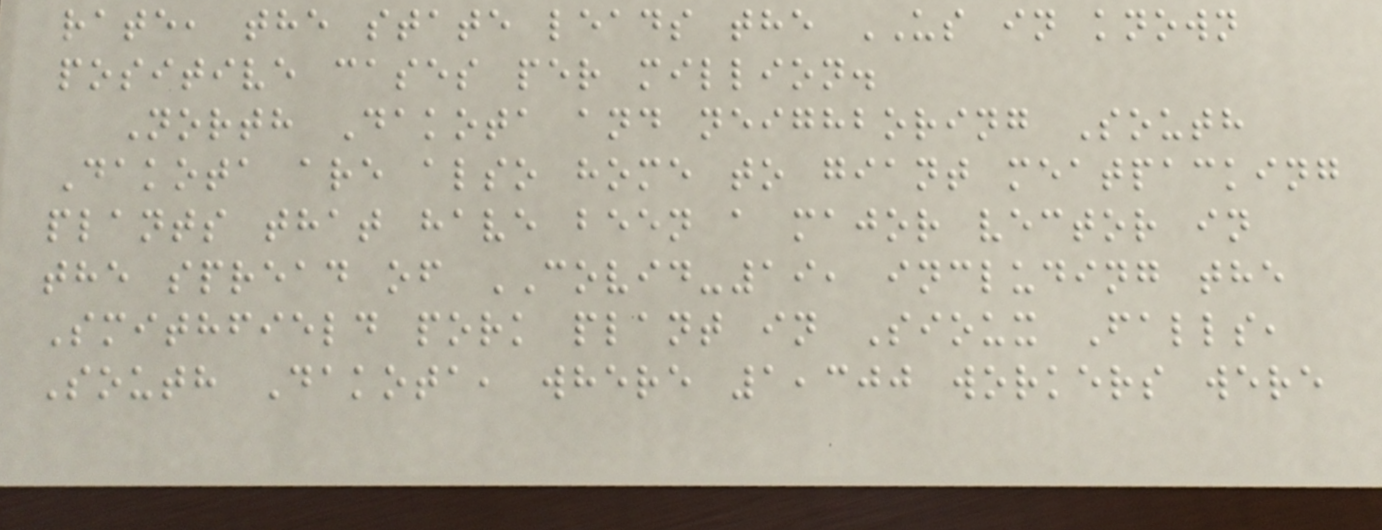rate, the state leads the US in known
positive cases per million.
North Dakota and neighboring South
Dakota are also home to giant meatpacking
plants that have been a major vector in
the spread of COVID-19, including the
Smithfield pork plant in Sioux Falls,
South Dakota, where 1,300 workers were
